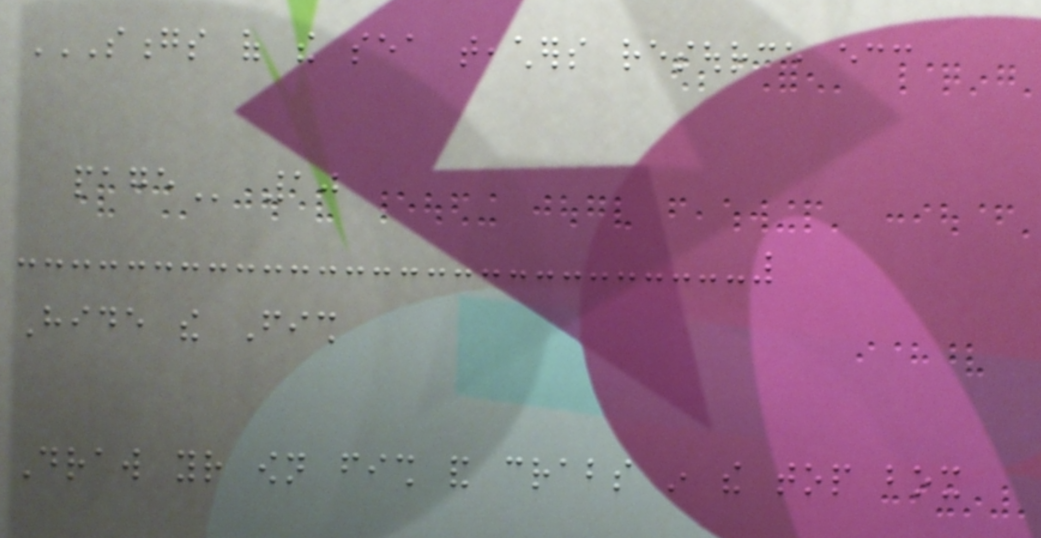SONGS OF THE SEA TEACHERS RESOURCE ECC
PAGE 10
Hide the Fish
Draw your own fish and crabs in the top box
